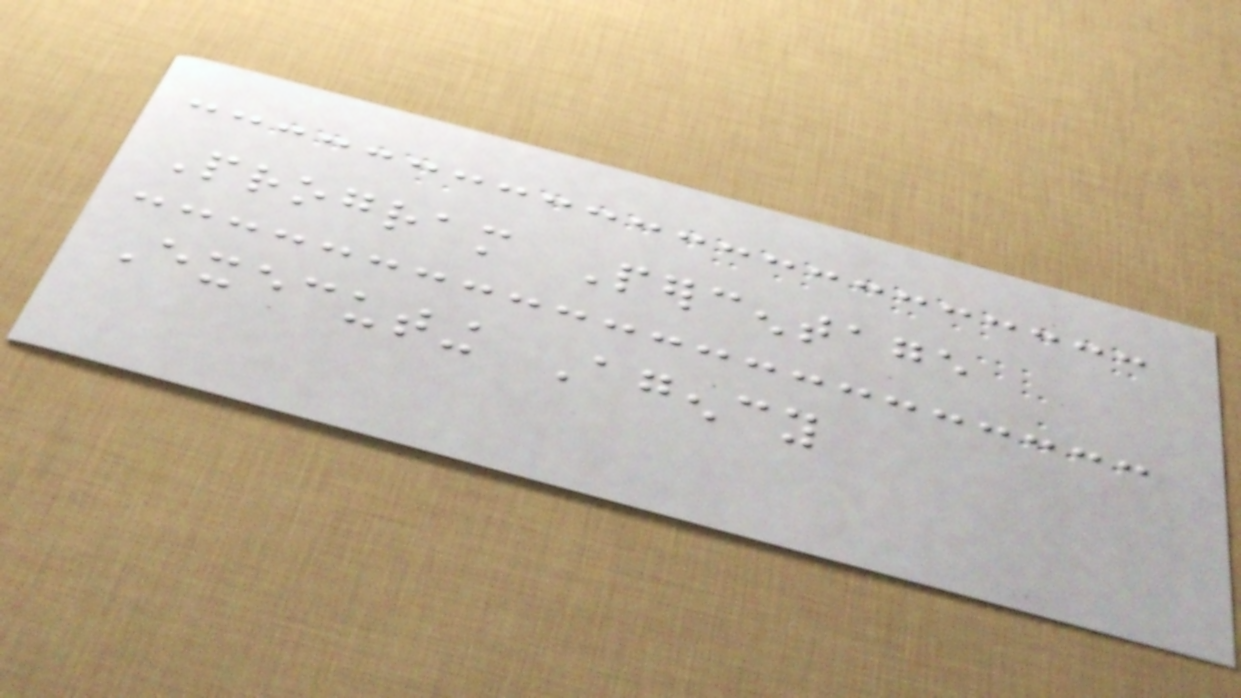Program Percentage
Executing Agency
